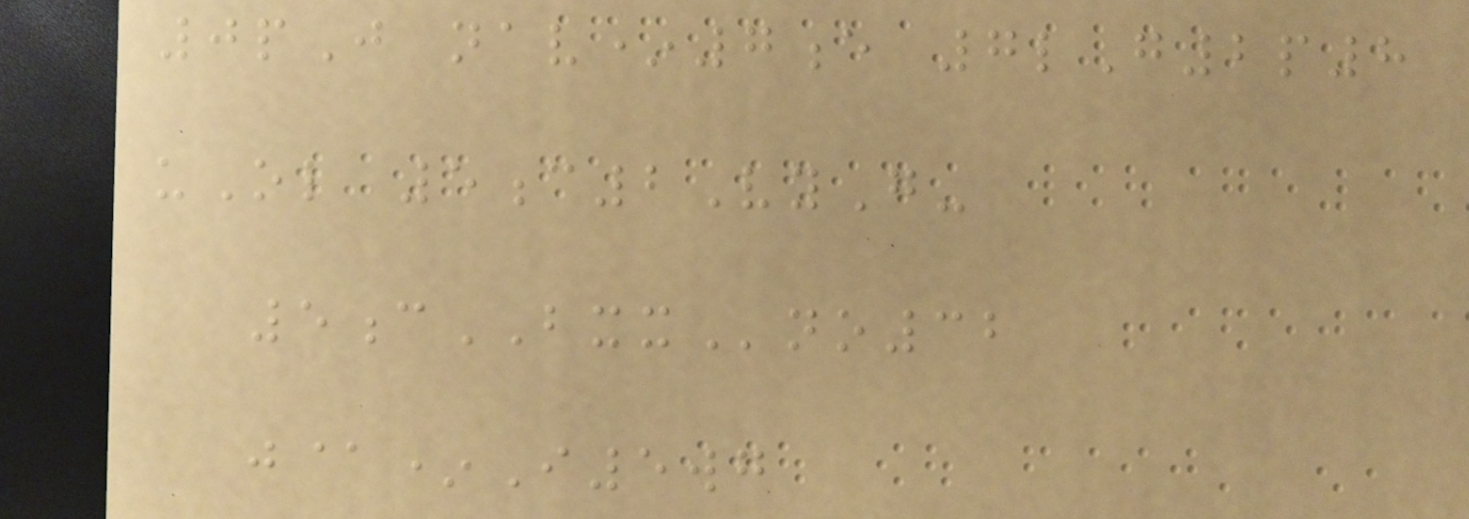0pJ nav*7e 7lG2p8
uOl 5c2VyG-
5cBXXno32
j@*I5wg
